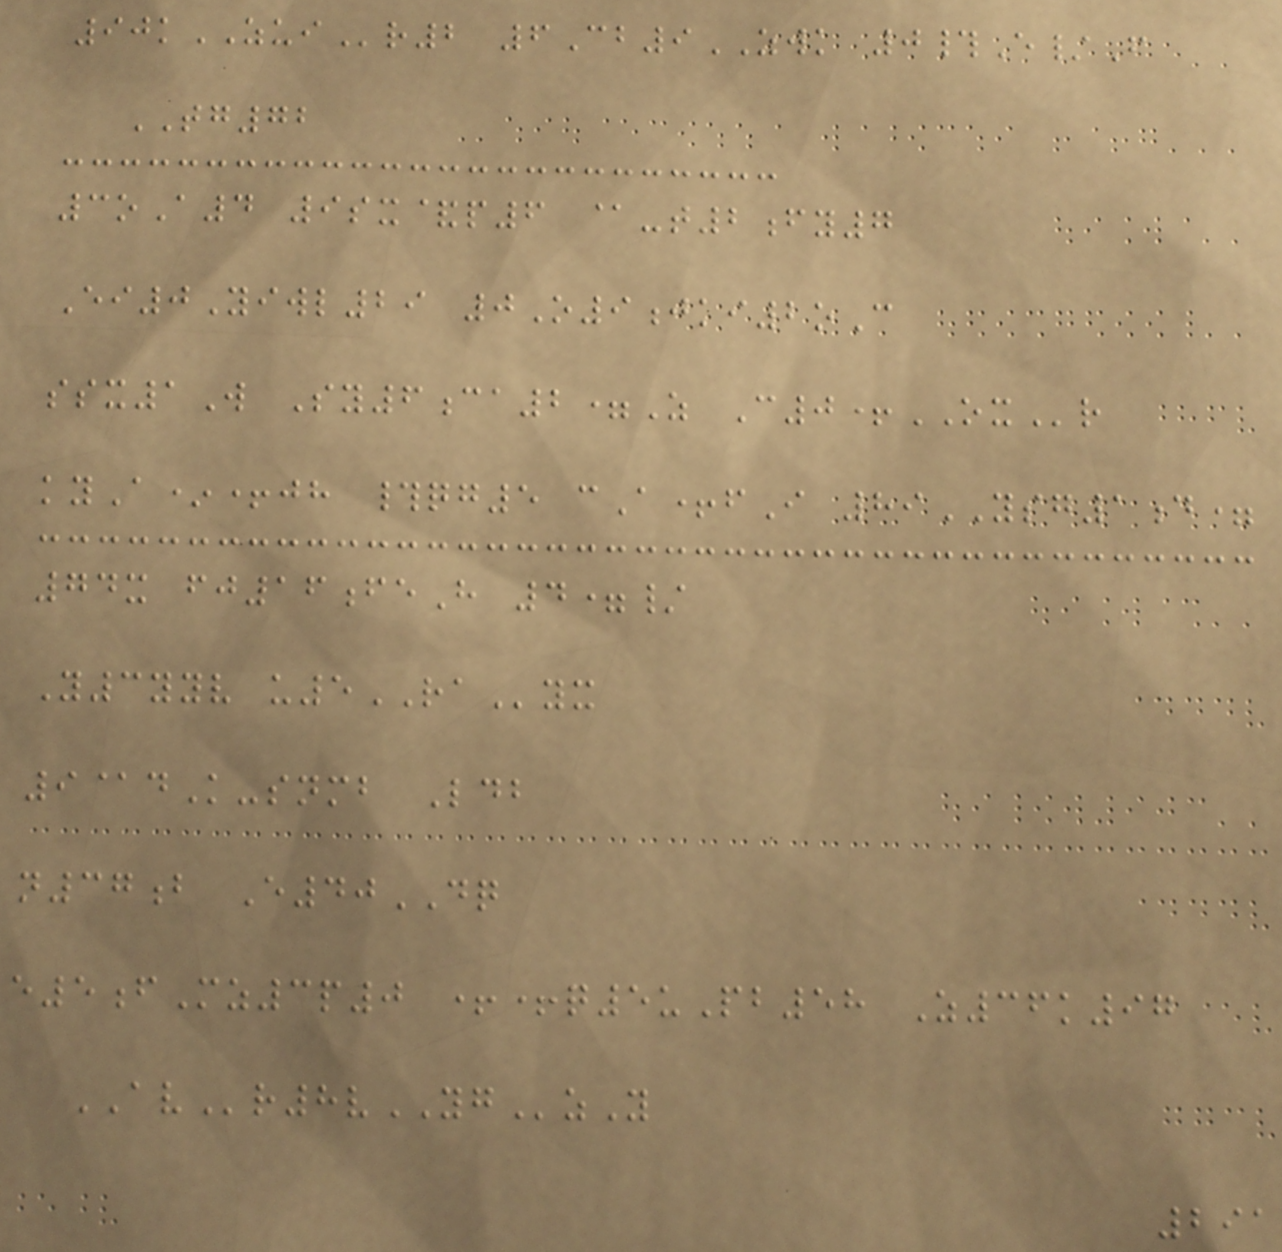90kZUIr2 6Cb9ZWK 0#E/F
TG72
3oA4 9sx&p6 @-t2fy7
Ei0Yiwl29 0O9jki2oC
ssx1W Sy6ca2=Z C0+OXr
kyA*+jh #qg5 cA+fI 89YSG1d=
74x fj16feH 4=/
Y3yyv u5RAyx
9@dK-snmb Ldb
n37b E40DQ
e5fMz3p0 ++q5uPb58 Z36k97
AVr8vYGzY
291
